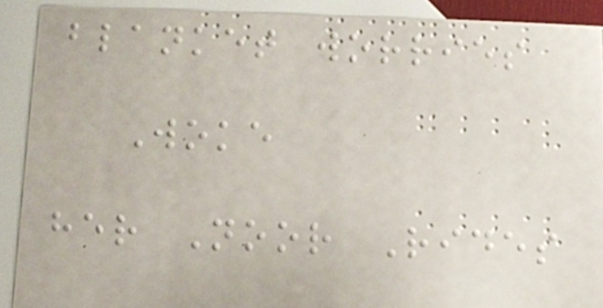blanket worries
Woke
her Noor Rides
